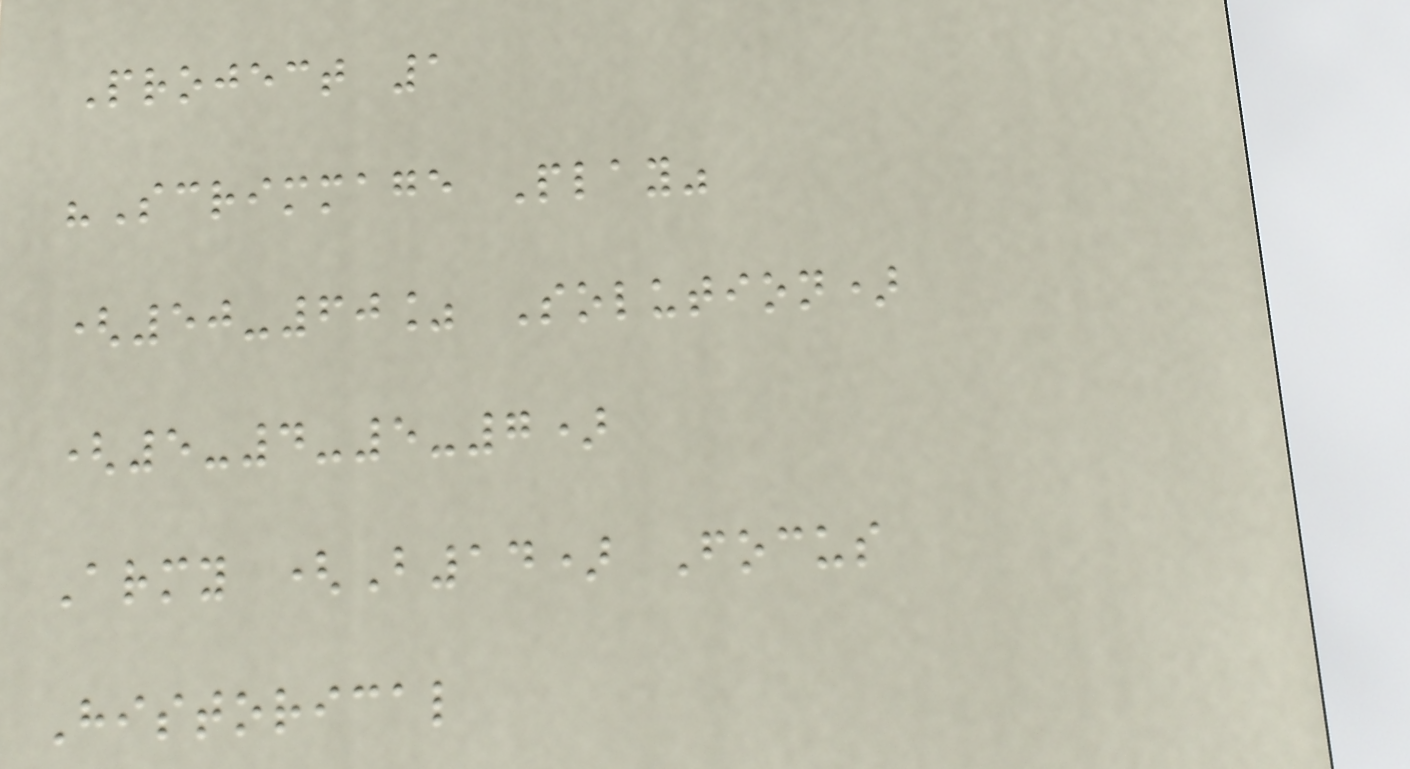Project 1
"Scrimmage Play"
(50-60% Solution)
(5-4-5-7)
Army (B14) Focus
Historical
